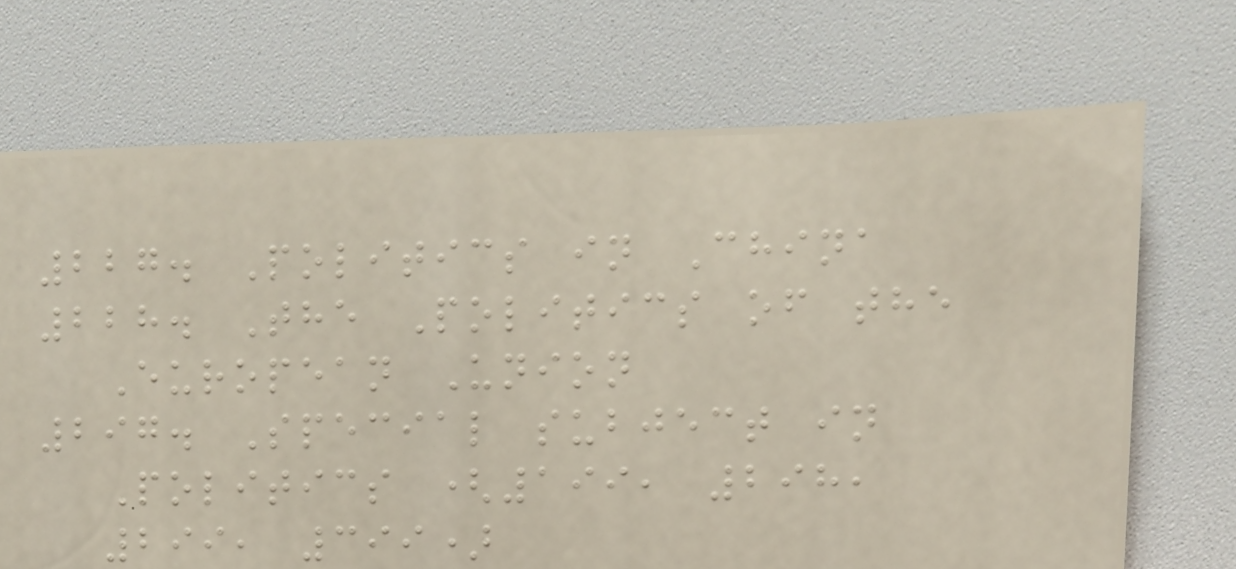227. Politics in China
228. The Politics of the
European Union
297. Special subject in
Politics (199, 298,
299, 399)
